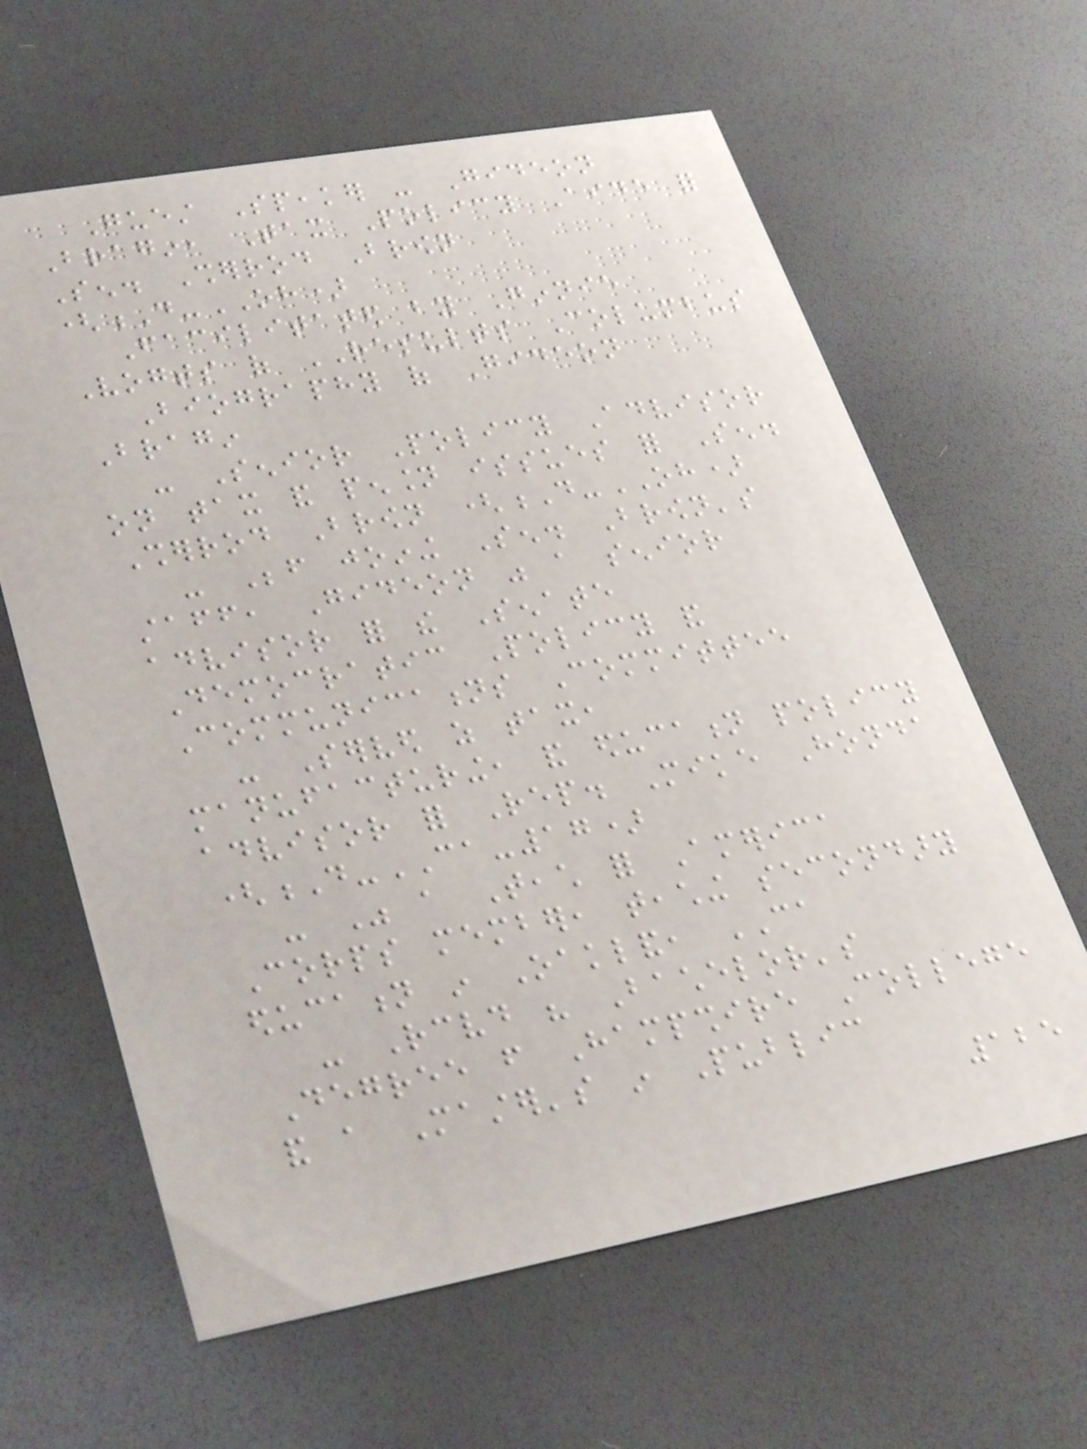Guest Speaker - Gideon
Bragin, Tax Policy Aide for
Sen. Sherrod Brown
(D-OH)
Facilitated by Ginnie
Vogts of RESULTS Columbus
Biography of Gideon
Bragin
- Senior Policy Advisor
on tax and pension issues for Sen.
Sherrod Brown (D-OH)
- Before joining Sen. Brown's
staff, Gideon was a senior
advisor for the Senate
Democratic Policy and
Communications Committee
- Served as tax,
manufacturing, and education policy
advisor for Rep. Mike Honda
(D-CA-17)
- Was a Teach for America
Corps member, teaching secondary
education in Oakland, CA
- Received his Bachelor's
Degree from Hampshire College
and a Master's in Public
125
